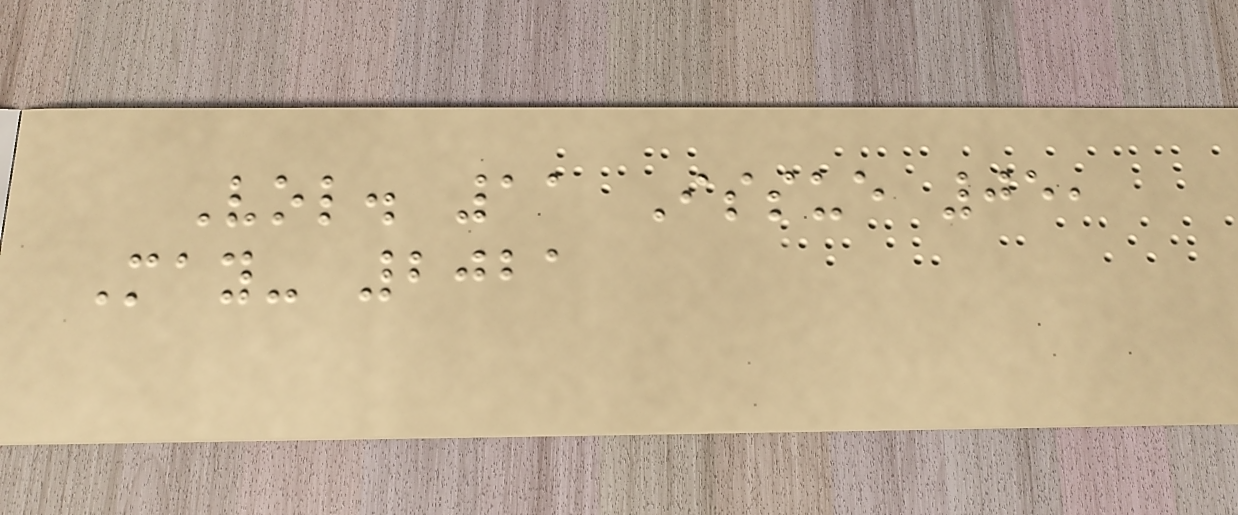Vol. 11 Issue 05,
May- 2021
